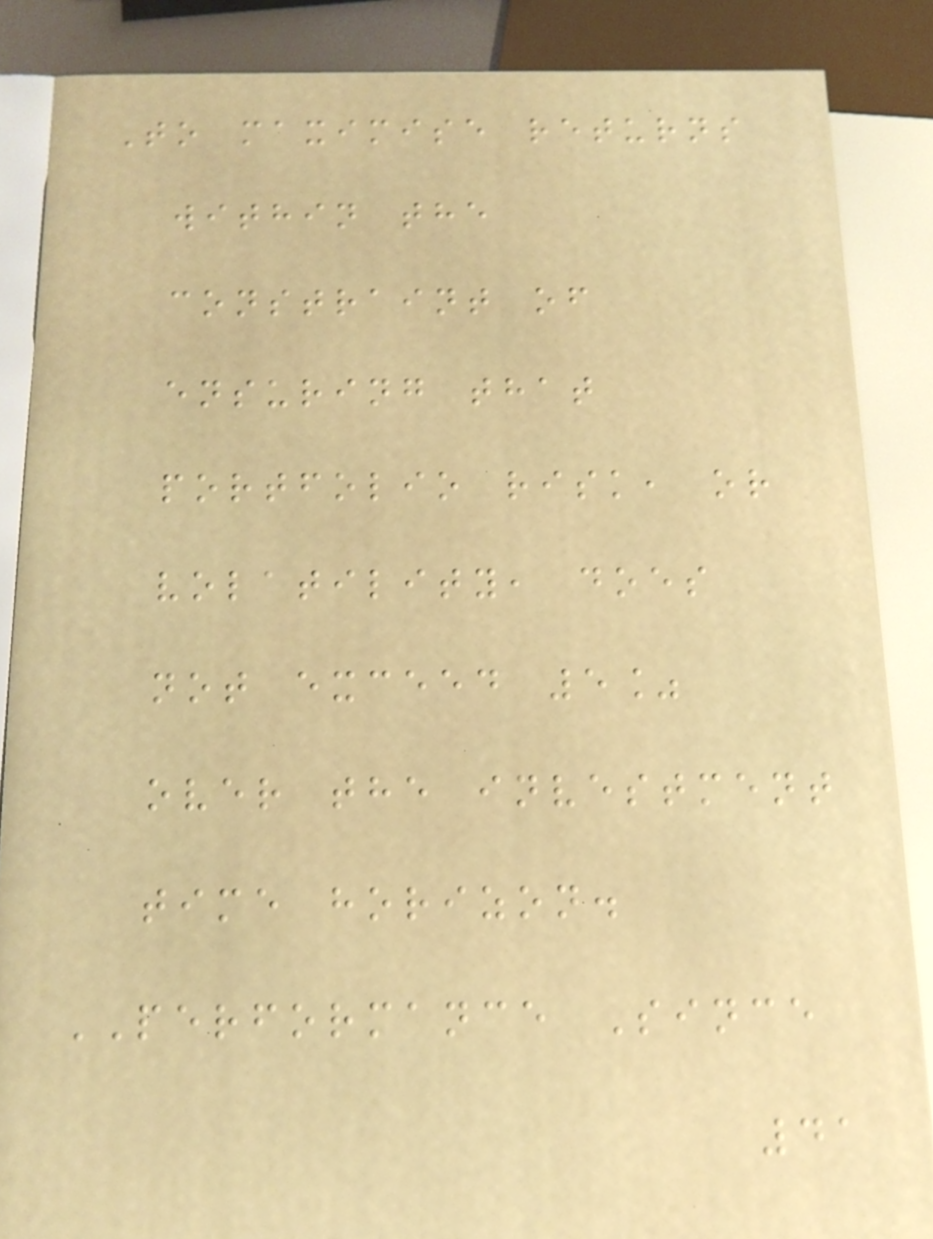To maximise returns
within the
constraint of
ensuring that
portfolio risk, or
volatility, does
not exceed 5%
over the investment
time horizon.
PERFORMANCE Since
41
